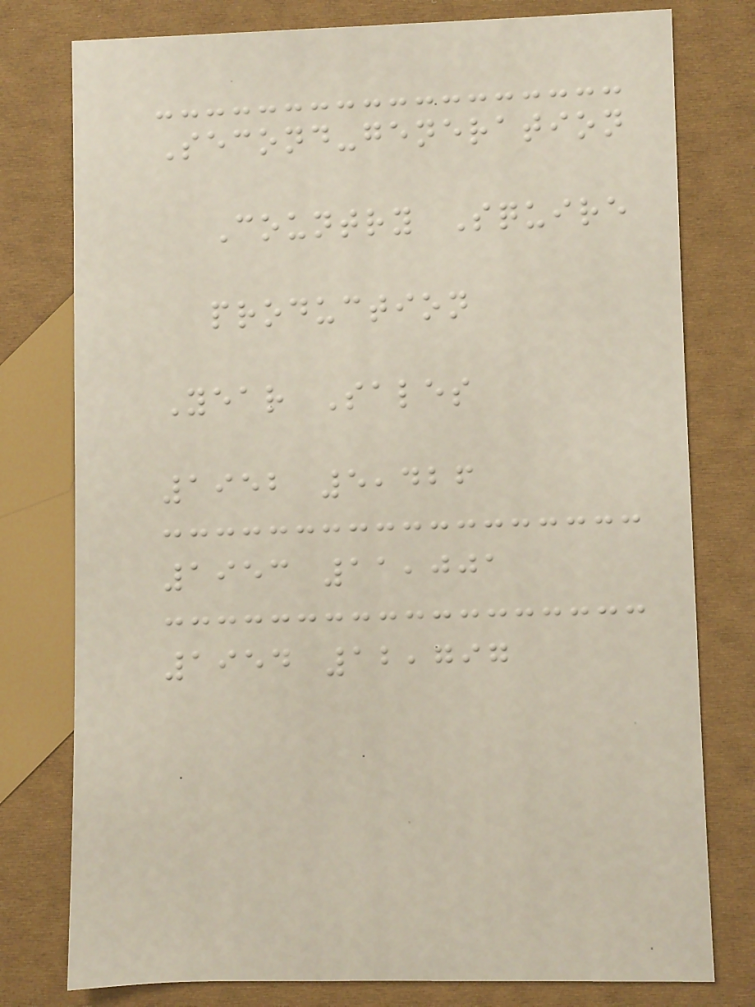Second-generation
Country Squire
production
Year Sales
1952 5,426
1953 11,001
1954 12,797
